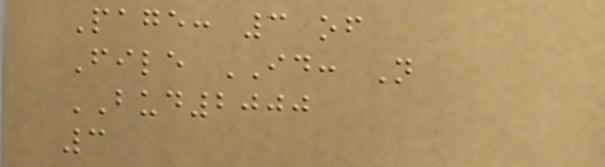Page: 3 of
File ID: N
BUD2000
3
